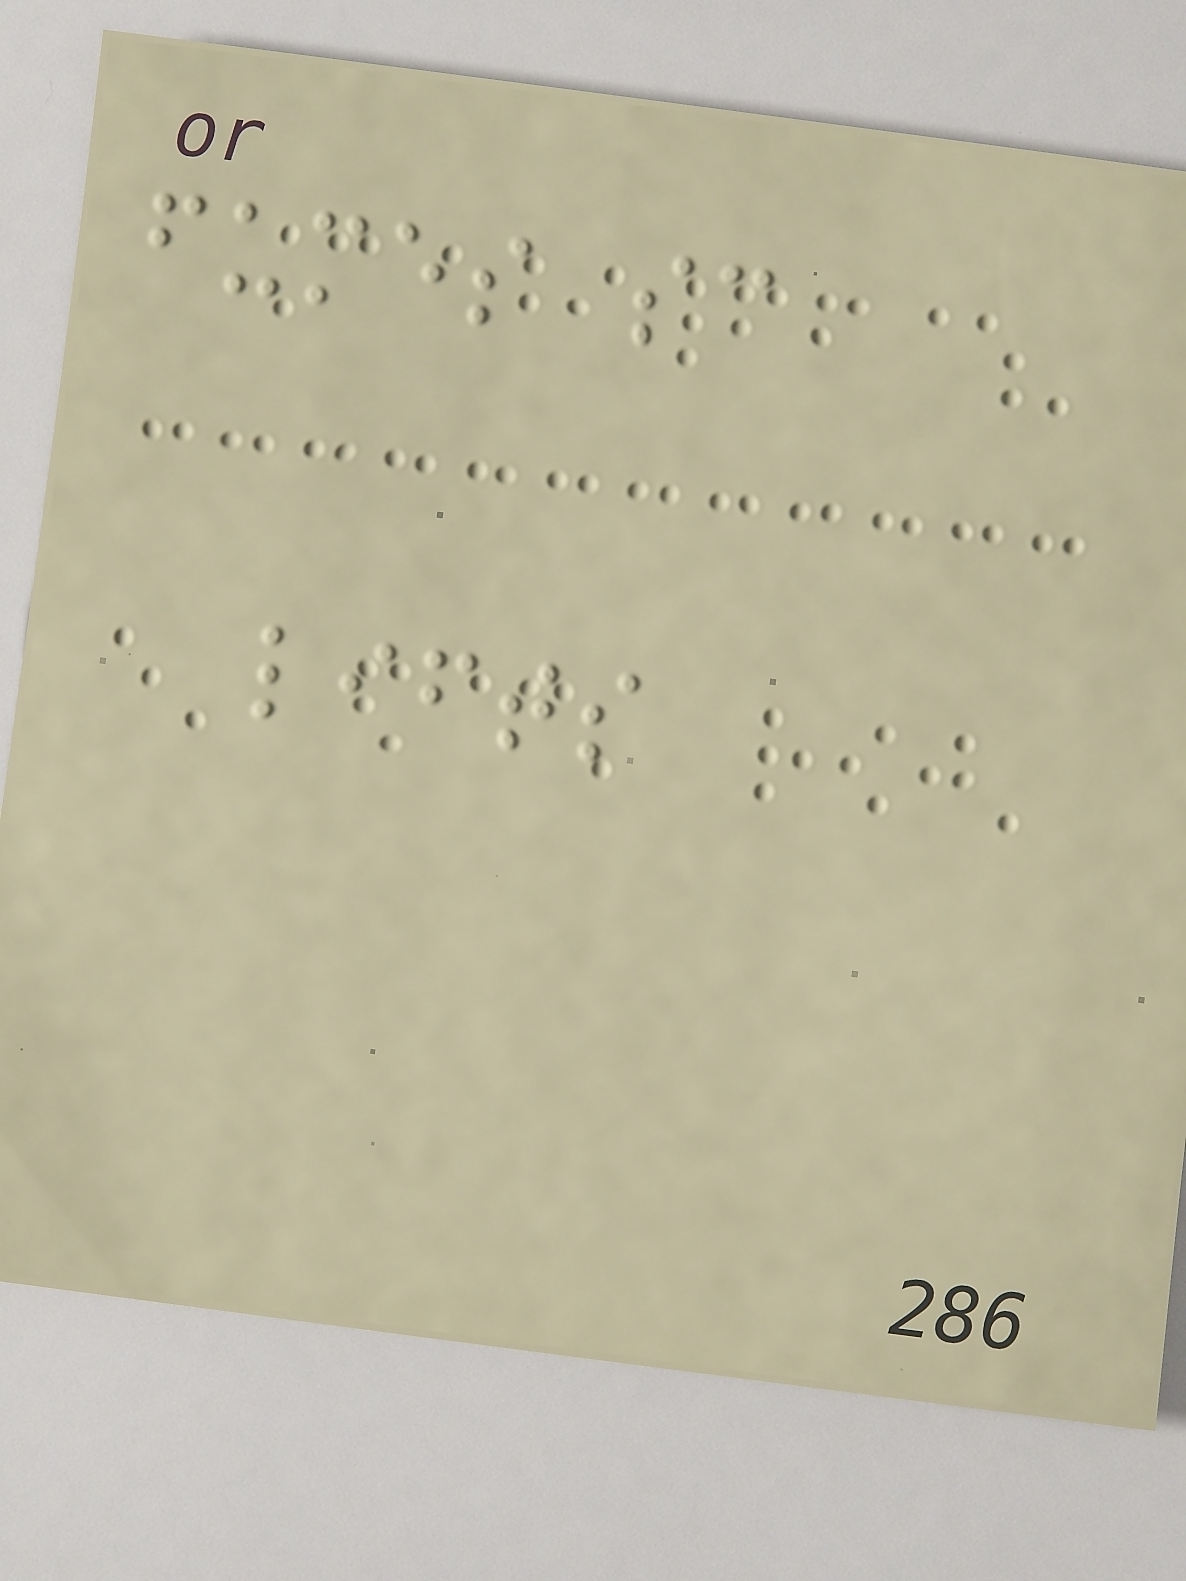fumes sc
lifts
